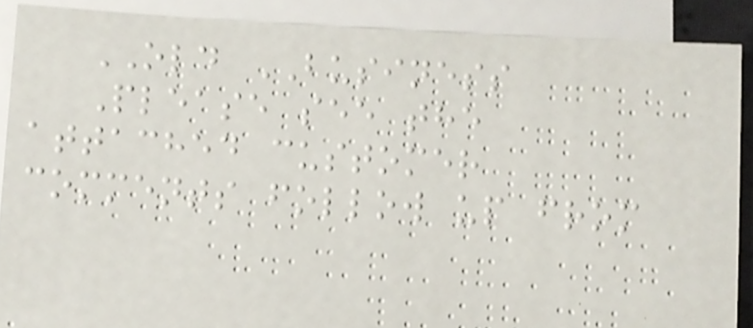OLD BUSINESS
Please see the
attached customer
comments follow up from
